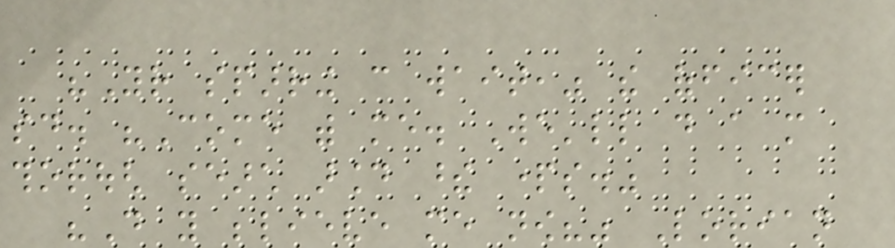"Your sparring can wait," the officer
said. "Come with me. We'll do a more
thorough search around these parts."
"Do you believe me now?" Lorian
